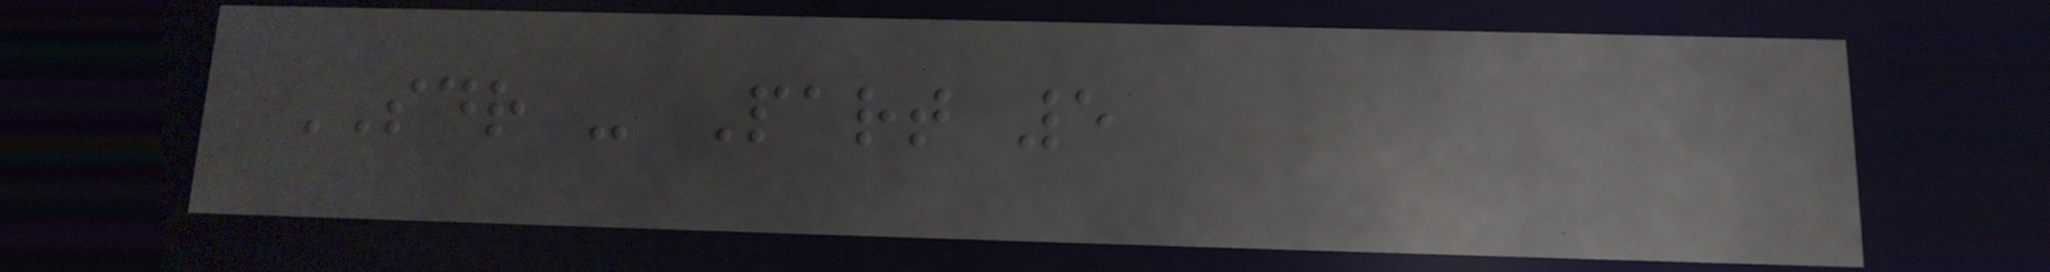SDR - Part 5
